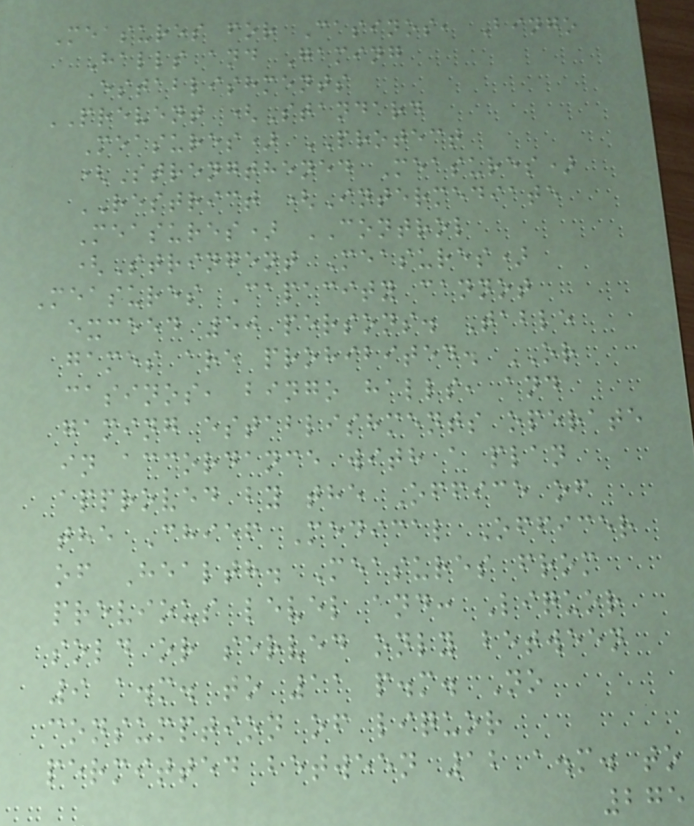Measures for Casinos, Bingo
Halls and Gaming
Establishments
PREVENT (Standard
Measures) PROTECT
(Strengthened Measures)
RESTRICT (Intermediate
Measures) CONTROL
(Stringent Measures)
Measures Capacity cannot
exceed 50 persons. Table
games are prohibited. OR
casinos, bingo halls, and
gaming establishments operate
in accordance with a plan
approved by the Office of
the Chief Medical Officer
of Health. Measures from
previous level and: Liquor
sold or served only between
9 a.m. to 11 p.m. No
consumption of liquor
permitted between 12 a.m. to
275
